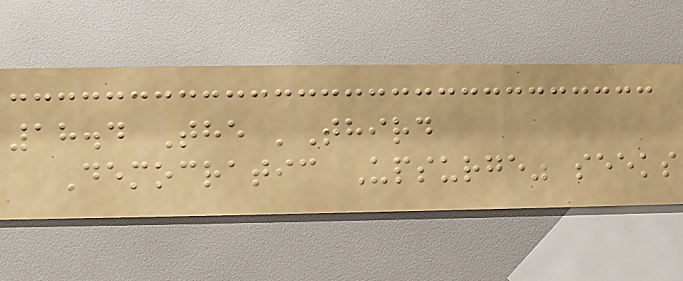18.4 The 'Third
Democratic Upsurge" seeks
